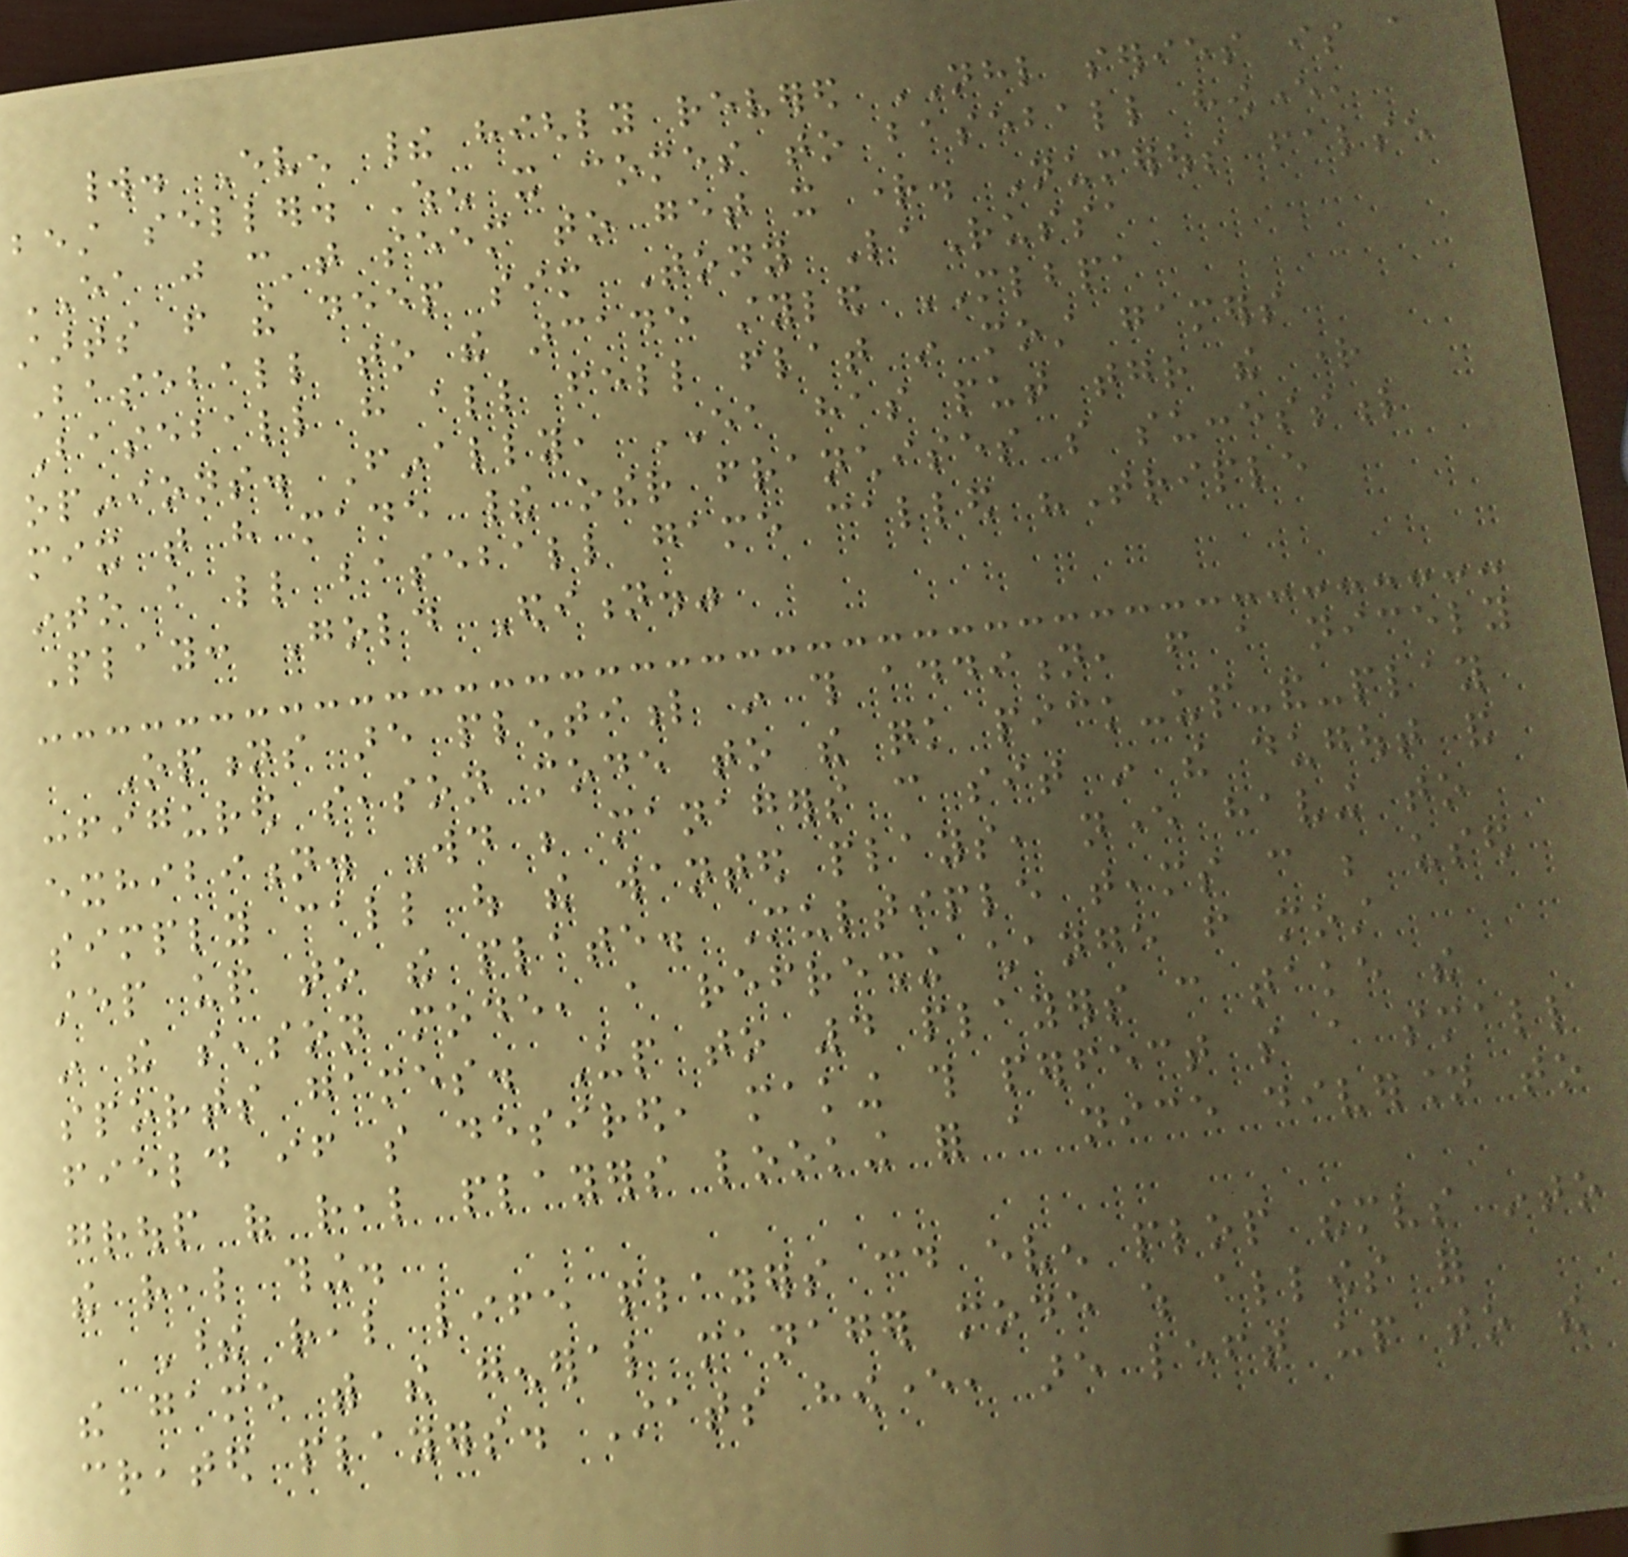world. Even their highly revered NHL series is a
best seller. When it comes to baseball however,
EA just can't seem to get it right. Numerous false
starts from the deep sim Tony LaRussa
Baseball to the arcade styled MLBPA
Baseball have all fell flat in most gamers
opinions. Finally, EA has put together the right
mix that have made their other franchises so successful
into a little baseball game called "Triple
Play: Gold Edition."
Options are plentiful in this addition, from a nicely
configured season mode to the quick pick-up-and-play
exhibition. Would be managers can sit in the dugout and
simply call out the wanted plays, never having to
step up to the plate. Multiple teams can be used
in the season mode, a refreshing change from most
sports games. Up to 4 players can take the
field if so desired, making this perfect so a small
group of real players looking for a nice diversion to
the real thing.
These real life players could even plop themselves into
the game with the general manager mode which allows for
created players. Stats however, are left up to the
